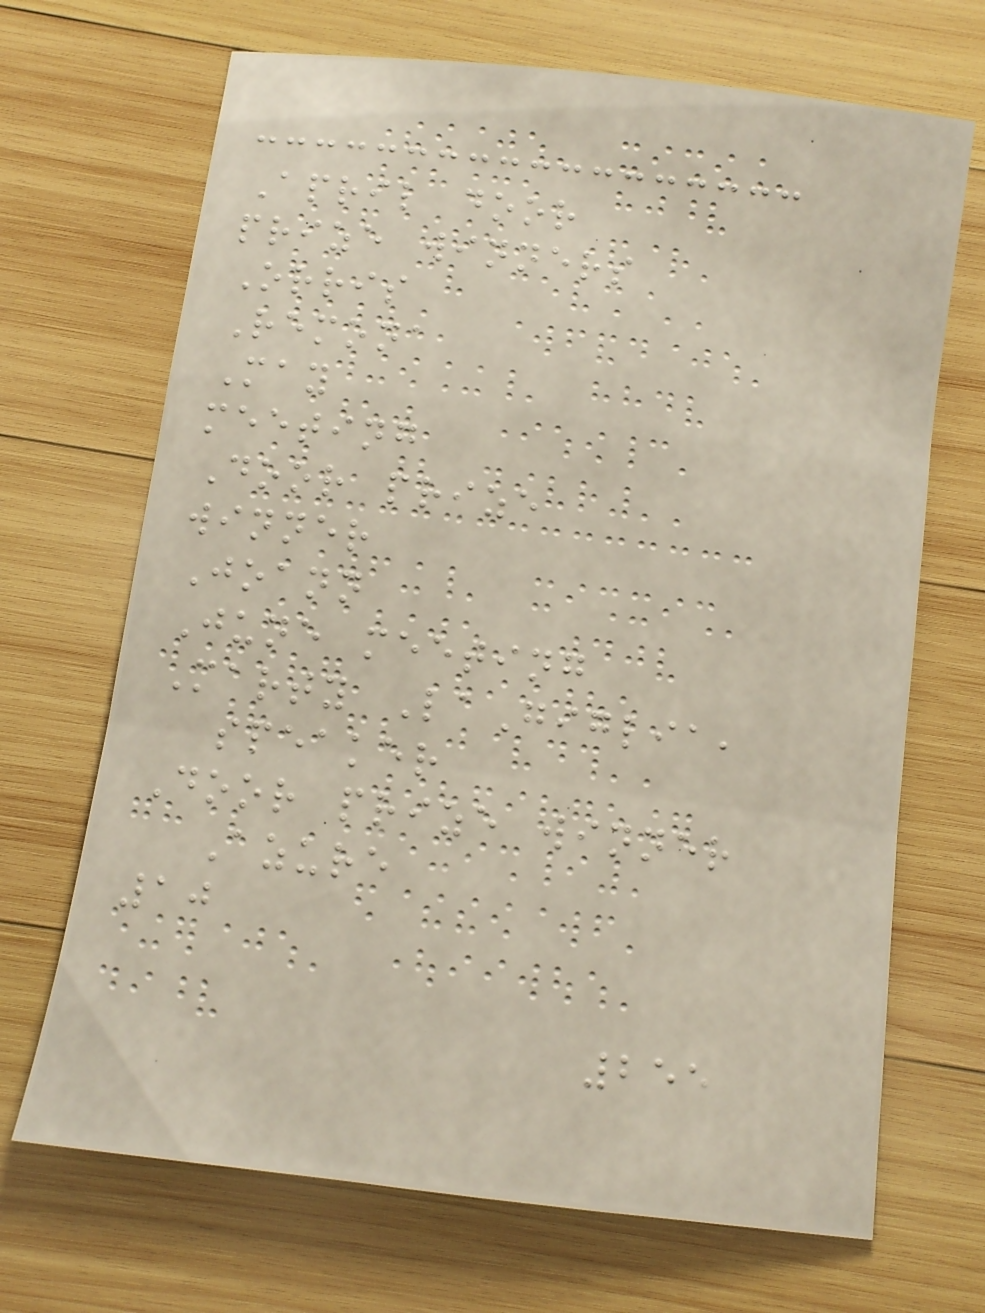April door
prize winners
Orris
Remona
May
meeting
Door prize
winner
Joann
June meeting
Marty LaGiglia,
speaker
Door prize winner
Azure
10
255
